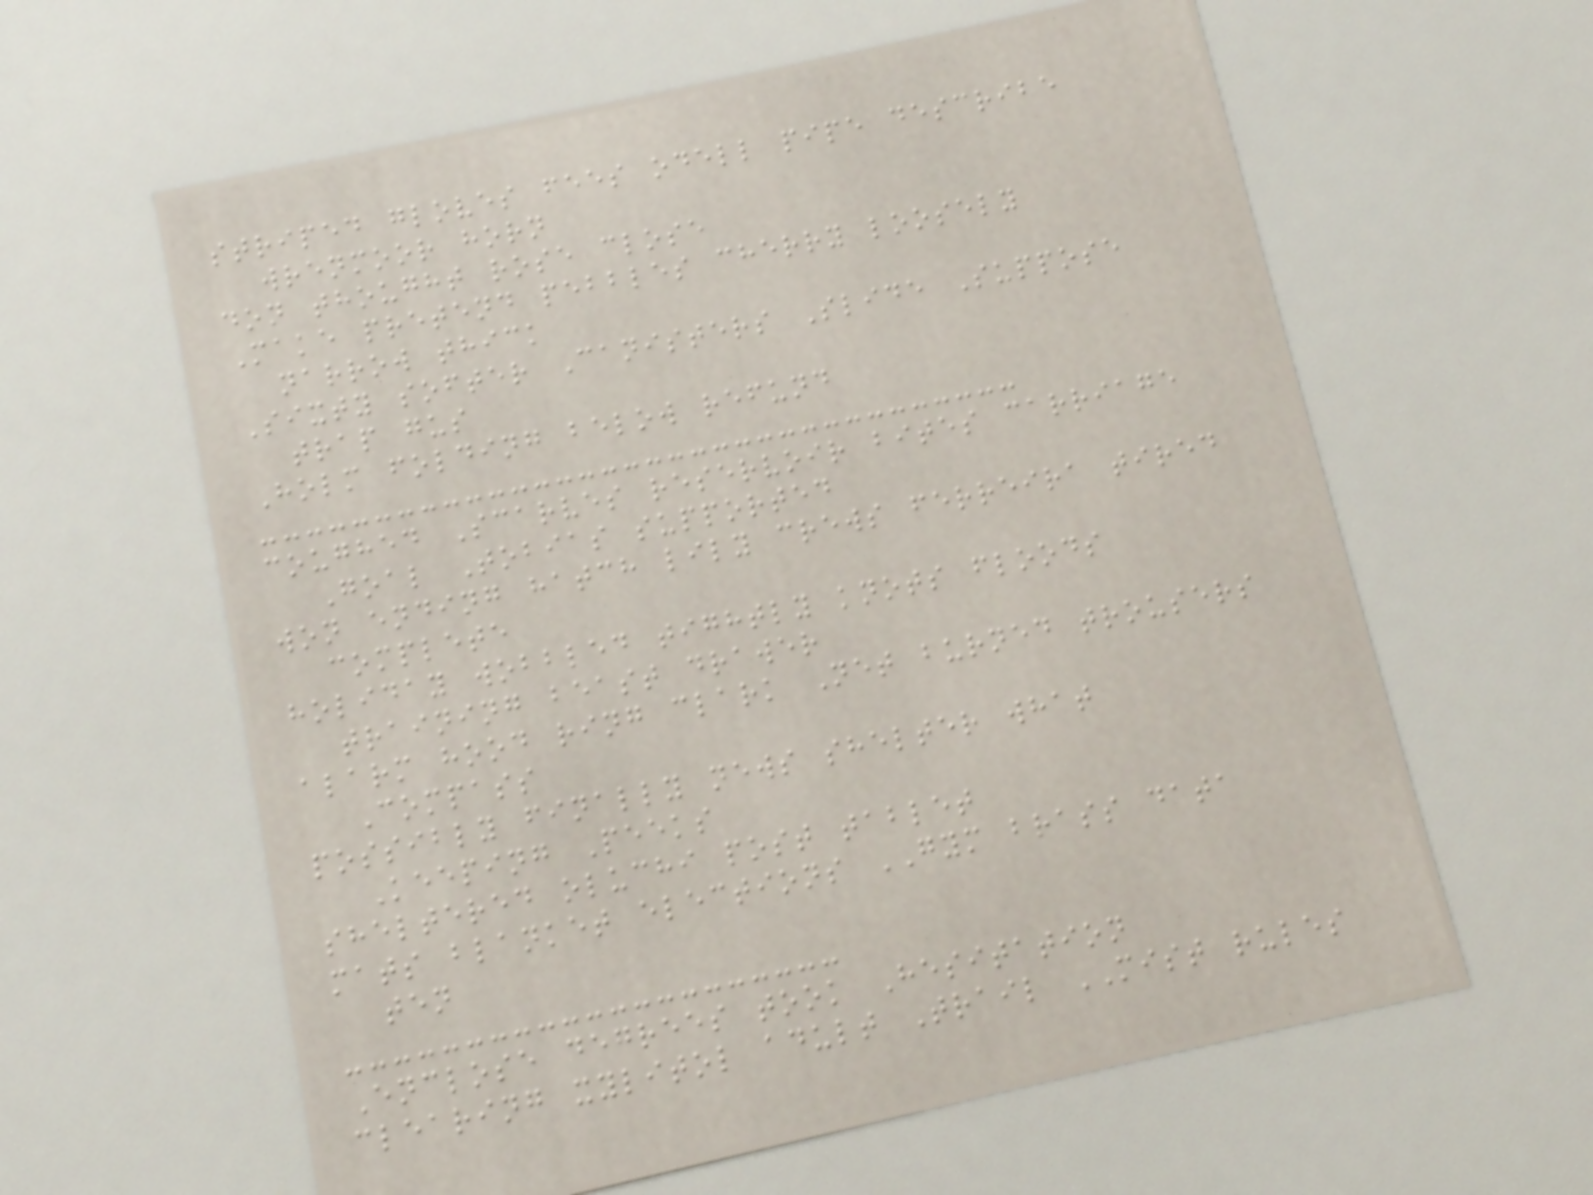striped gloves fees odell pipe describe
wrenmoor horn
don thought rose close
Make pretend pebbles cherry loosely
narrow thick
Sixty softer Canisters Slide Suppose
trap gus
Holm folding below refund
coughed Scarves reservoir bites carriage
Goal Tobias supported
won ending hatch lily crews ferreira tired
complete
holiday wobbled tightly knots floods
training beast drawer
alarm hood ring clark Net burned trousers
Compass
possibly finally news shelter what
Keeping Peeks
sheltered oluchi post tablet
mats blanket elections GYM brass data
ten
Enclose degrees took Hesitation
clearing xylitol adult Trail MIST rules
